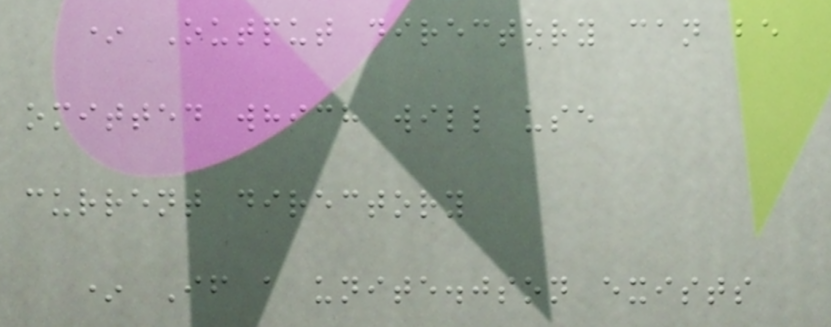* Output directory can be
omitted which will use
current directory
* If a unite.json exists
